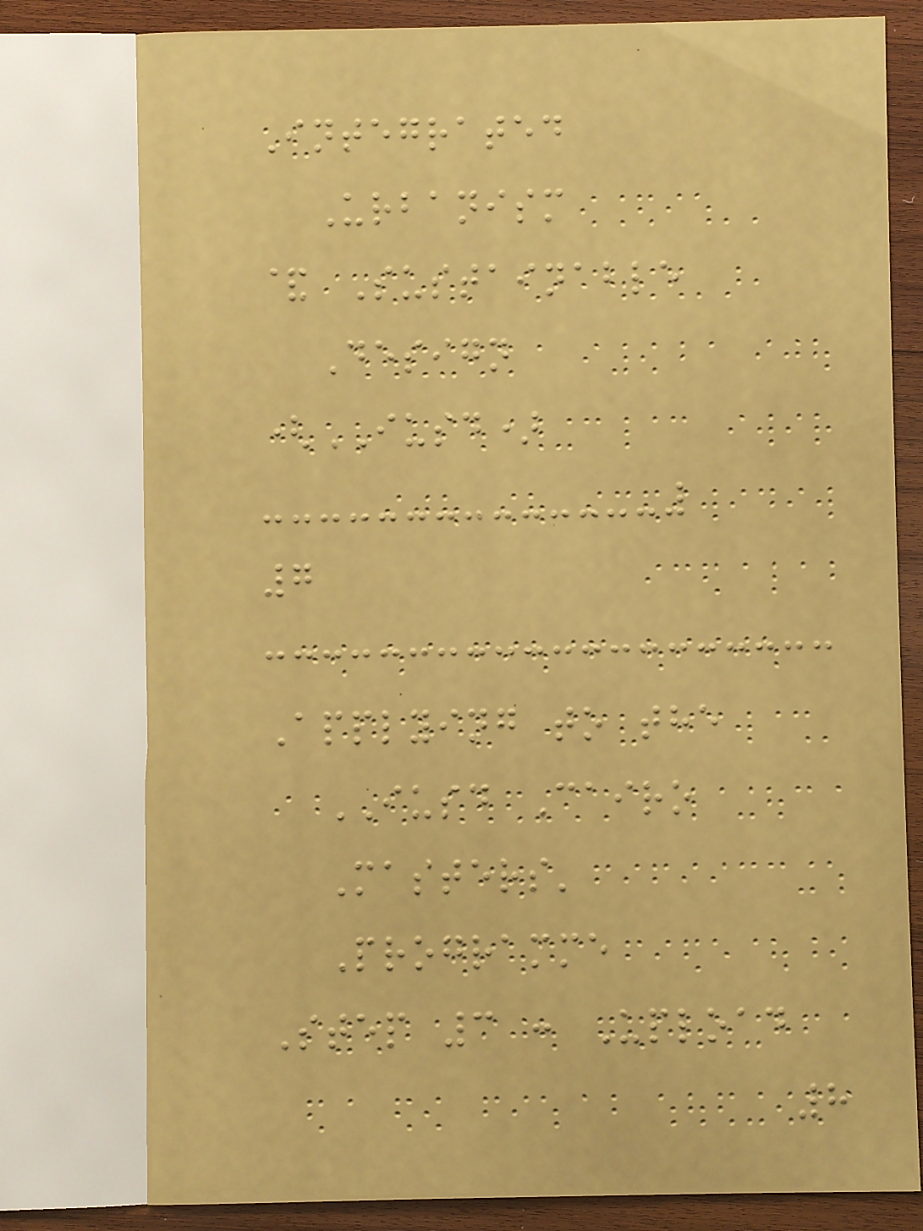Integrated
Urbanism
& Sustainable
Design
(IUSD)
7
Applying to the
IUSD Cairo
Masters'
Programme
Step 3 : Upload
8
